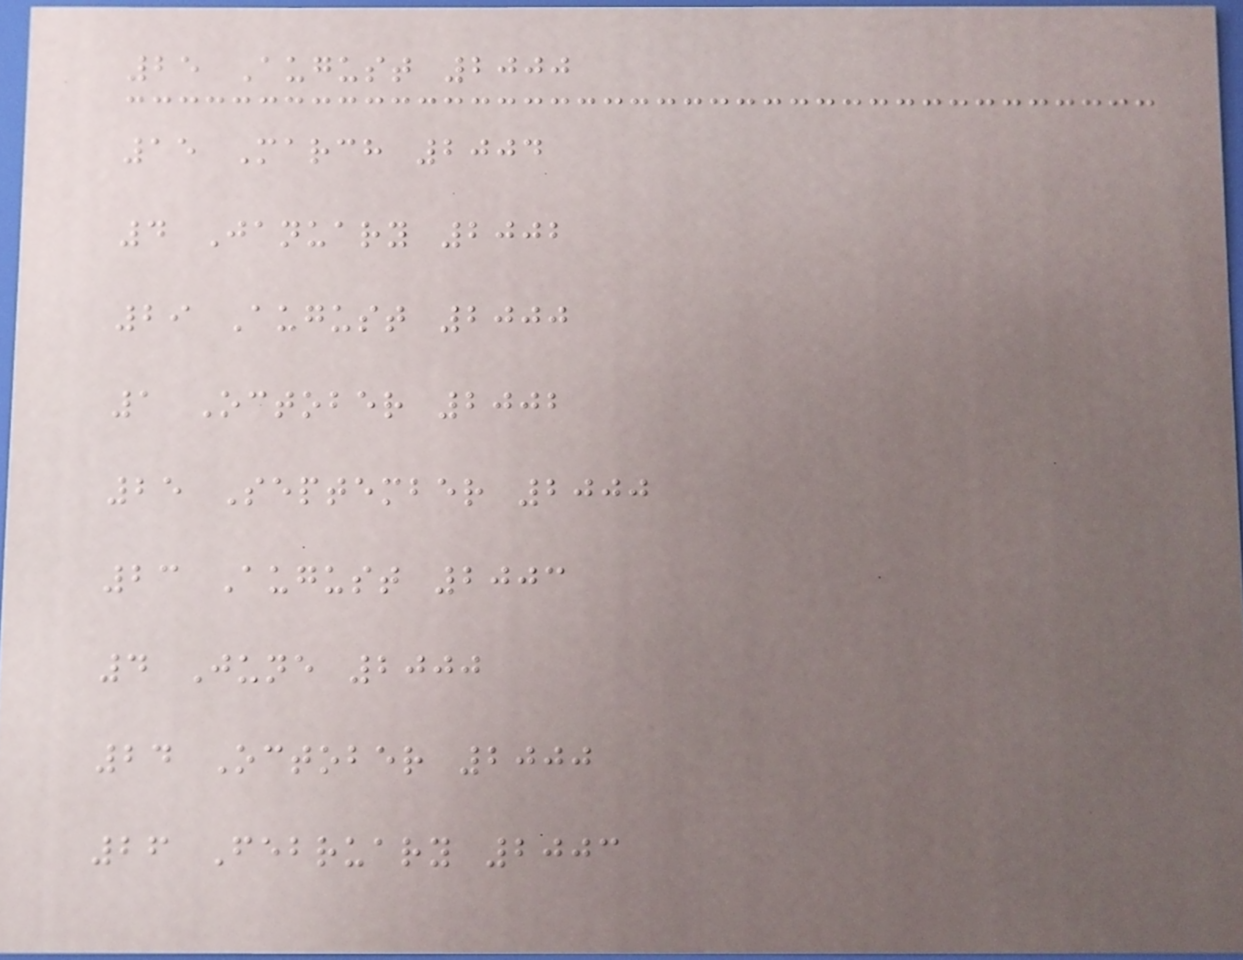25 August 2000
15 March 2004
4 January 2002
29 August 2000
1 October 2002
25 September 2000
23 August 2003
4 June 2000
24 October 2000
26 February 2003
